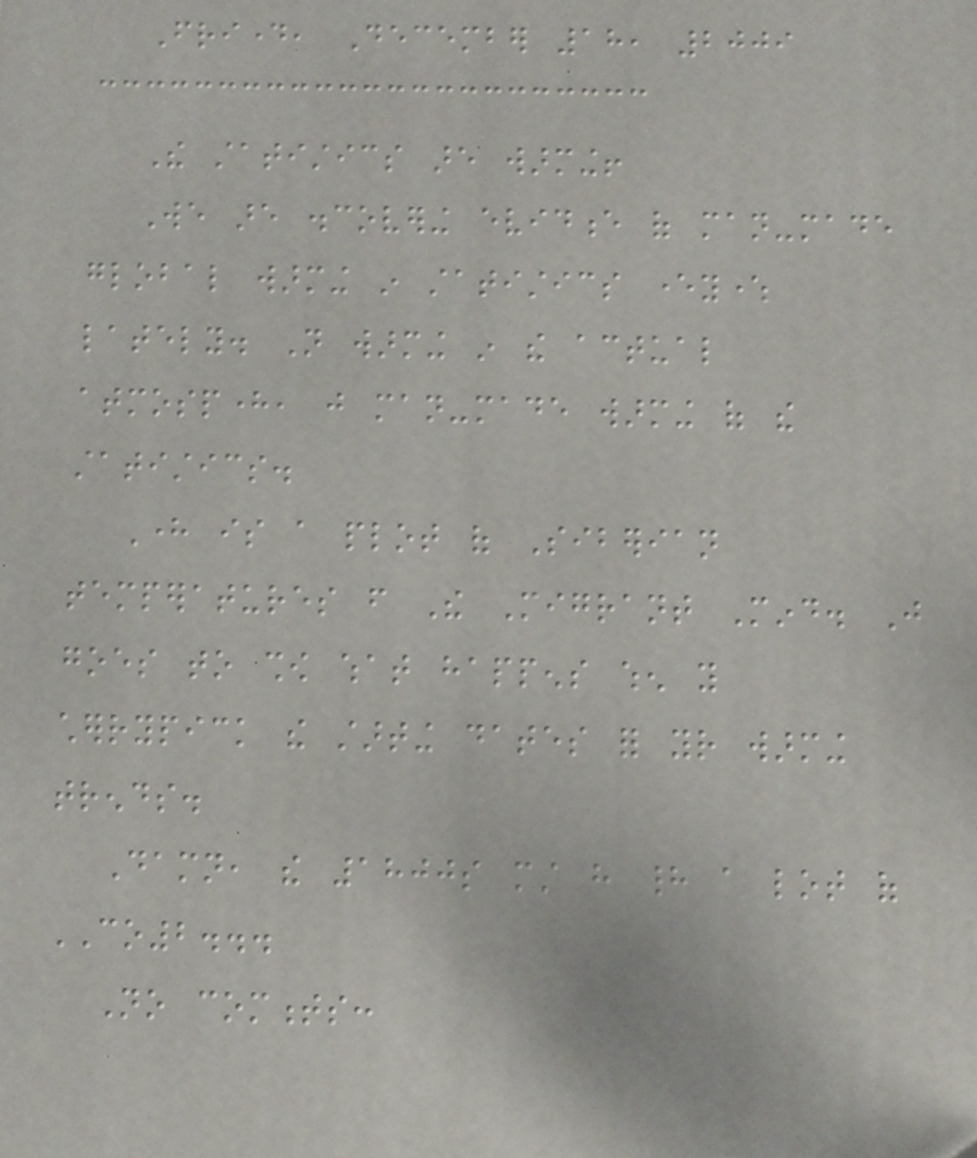Friday, December 18, 2009
The statistics are warming!
We are discovering evidence of man-made
global warming in statistics everywhere
lately. Not warming in the actual
atmosphere, just man-made warming of the
statistics.
Here is a plot of Siberian
temperatures from The Migrant Mind. Just
goes to show what happens when you
cherrypick the starting dates for your warming
trends.
Damn, the 1800s must have had a lot of
CO2...
No comments:
